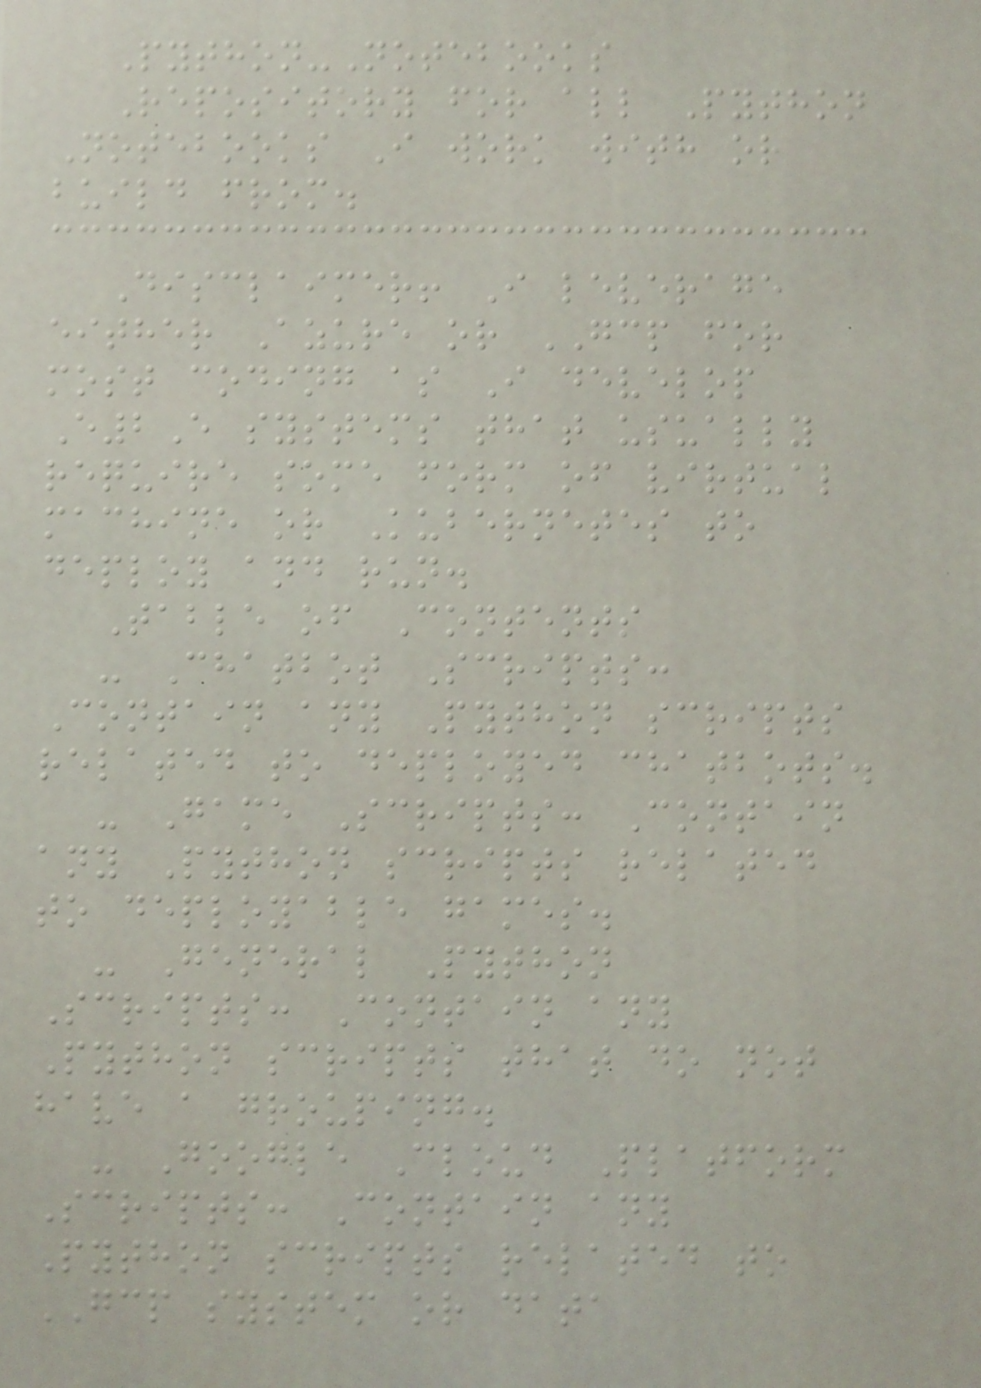Python-Notebooks
Repository for all Python
Notebooks I work with or
build from.
Disclaimer! I leverage
either Azure or GCP for
most coding as I develop
E2E systems that usually
require some form of virtual
machine or Kubernetes to
deploy and run.
Table of Contents
- Chatbot Scripts:
Contain any Python scripts
related to deployed chatbots.
- Game Scripts: Contain
any Python scripts related
to deployable games.
- General Python
Scripts: Contain any
Python scripts that do not
have a grouping.
- Google Cloud Platform
Scripts: Contain any
Python scripts related to
GCP system or data
